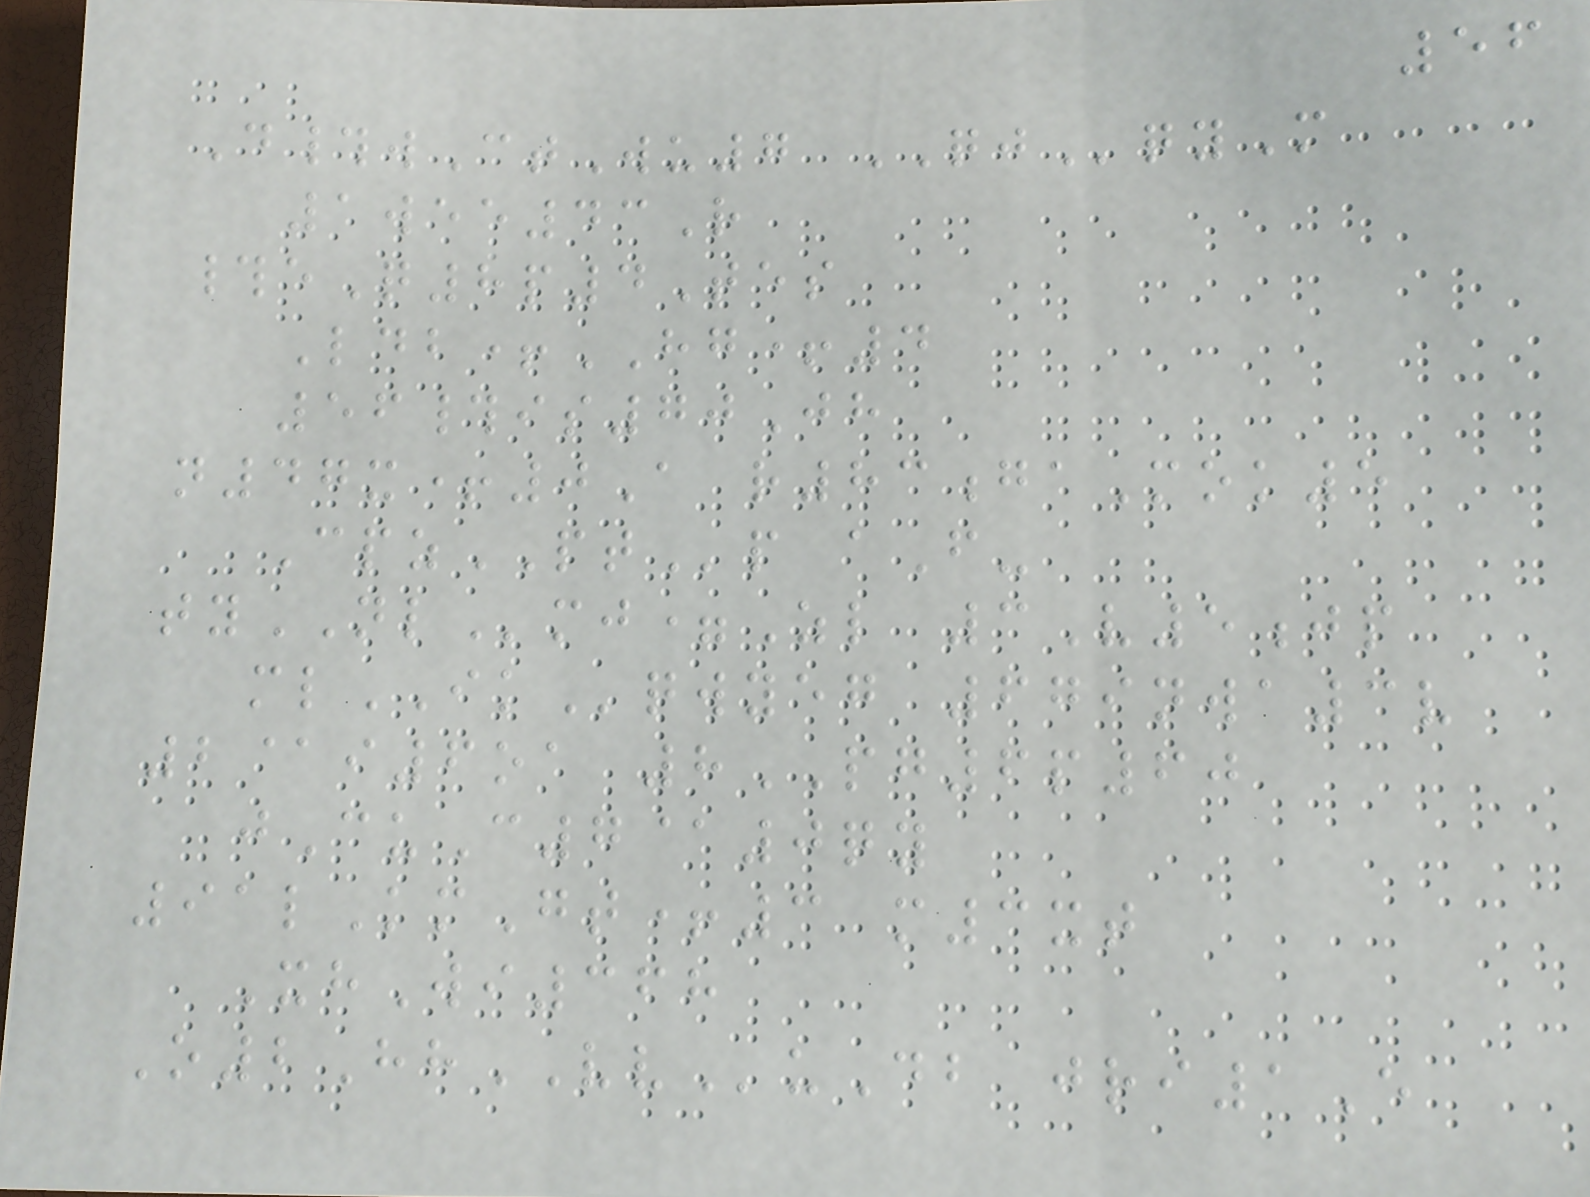56
D#wCtWu7 QJqyM
1wee43R
#eQ8p4Tes
Ldb+HG+4
56#is70Jh
n47x+0A r83gaMok5
CpzPTp aF-
tyNLmj=Zl 3V5jp
mlIKqwyeg 679nwa3v
2@i6oa 8PG6p60
jCuC7@0qy
91lKmGt+3 m3xt
XhWi368
O2HhVVuDb jri1E
